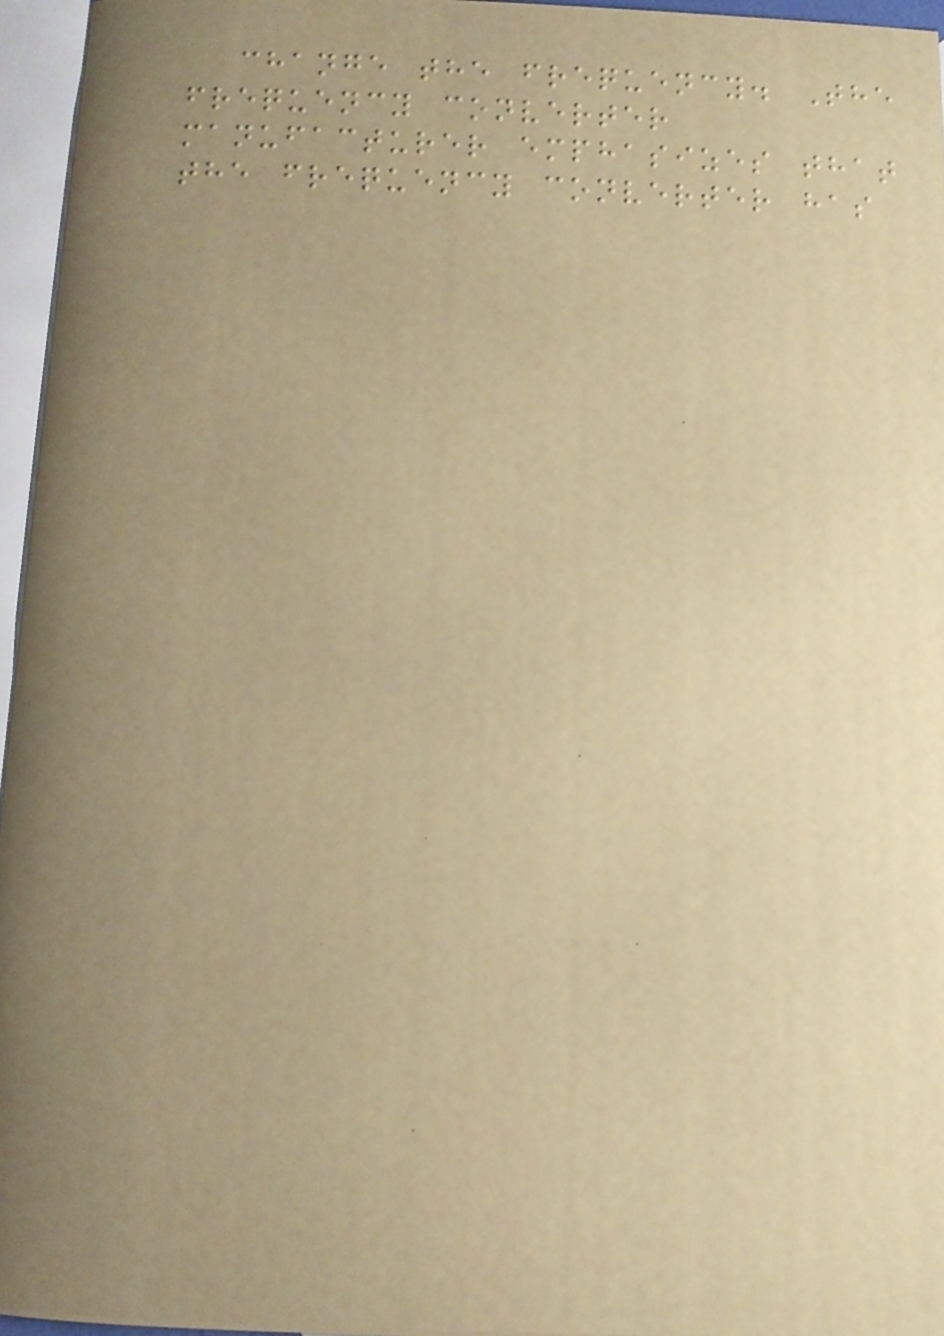change the frequency. The
frequency converter
manufacturer emphasizes that
the frequency converter has
